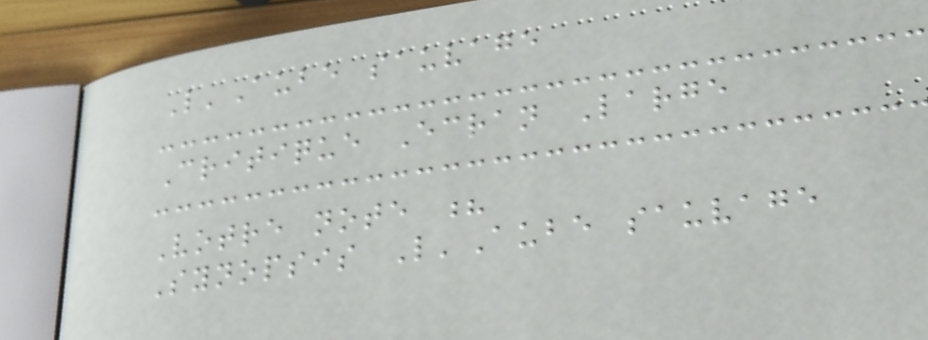L'Aube sauvage
Critique Ecran Large
Votre note ?
Synopsis L'Aube sauvage
